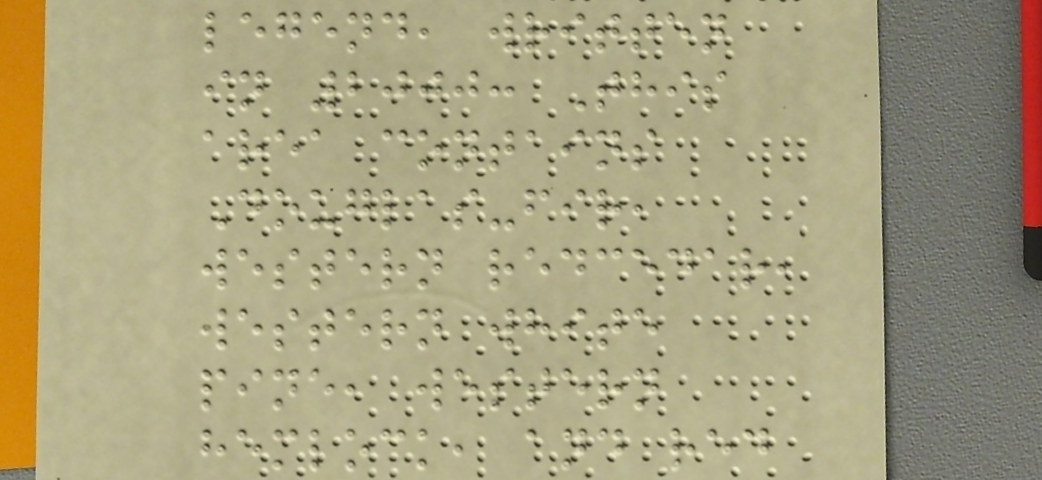legend, written
in 2000: This
area contains
Douglas-fir,
western redcedar,
western white
pine, western
hemlock, and red
